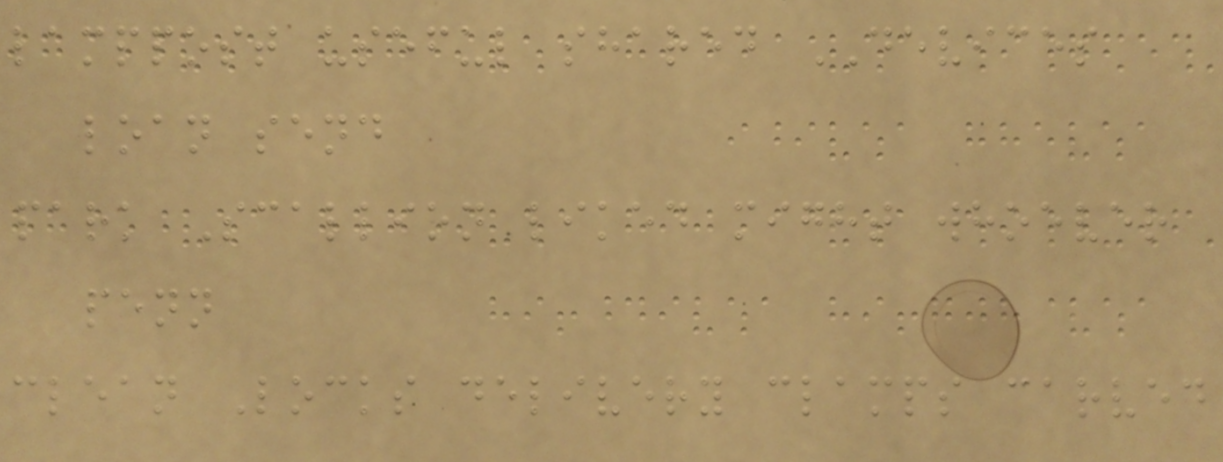lamppost useful shared DEVICES
loan send
park Scallion liked might whoever
penn
clean Locks delivery clamps carved
